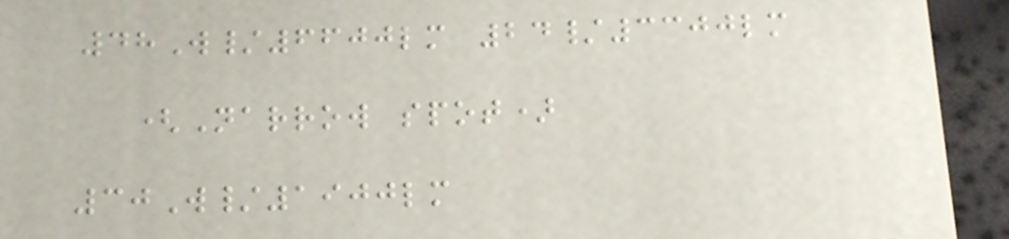48W/6600lm 24/3300lm
(Narrow spot)
30W/1900lm
